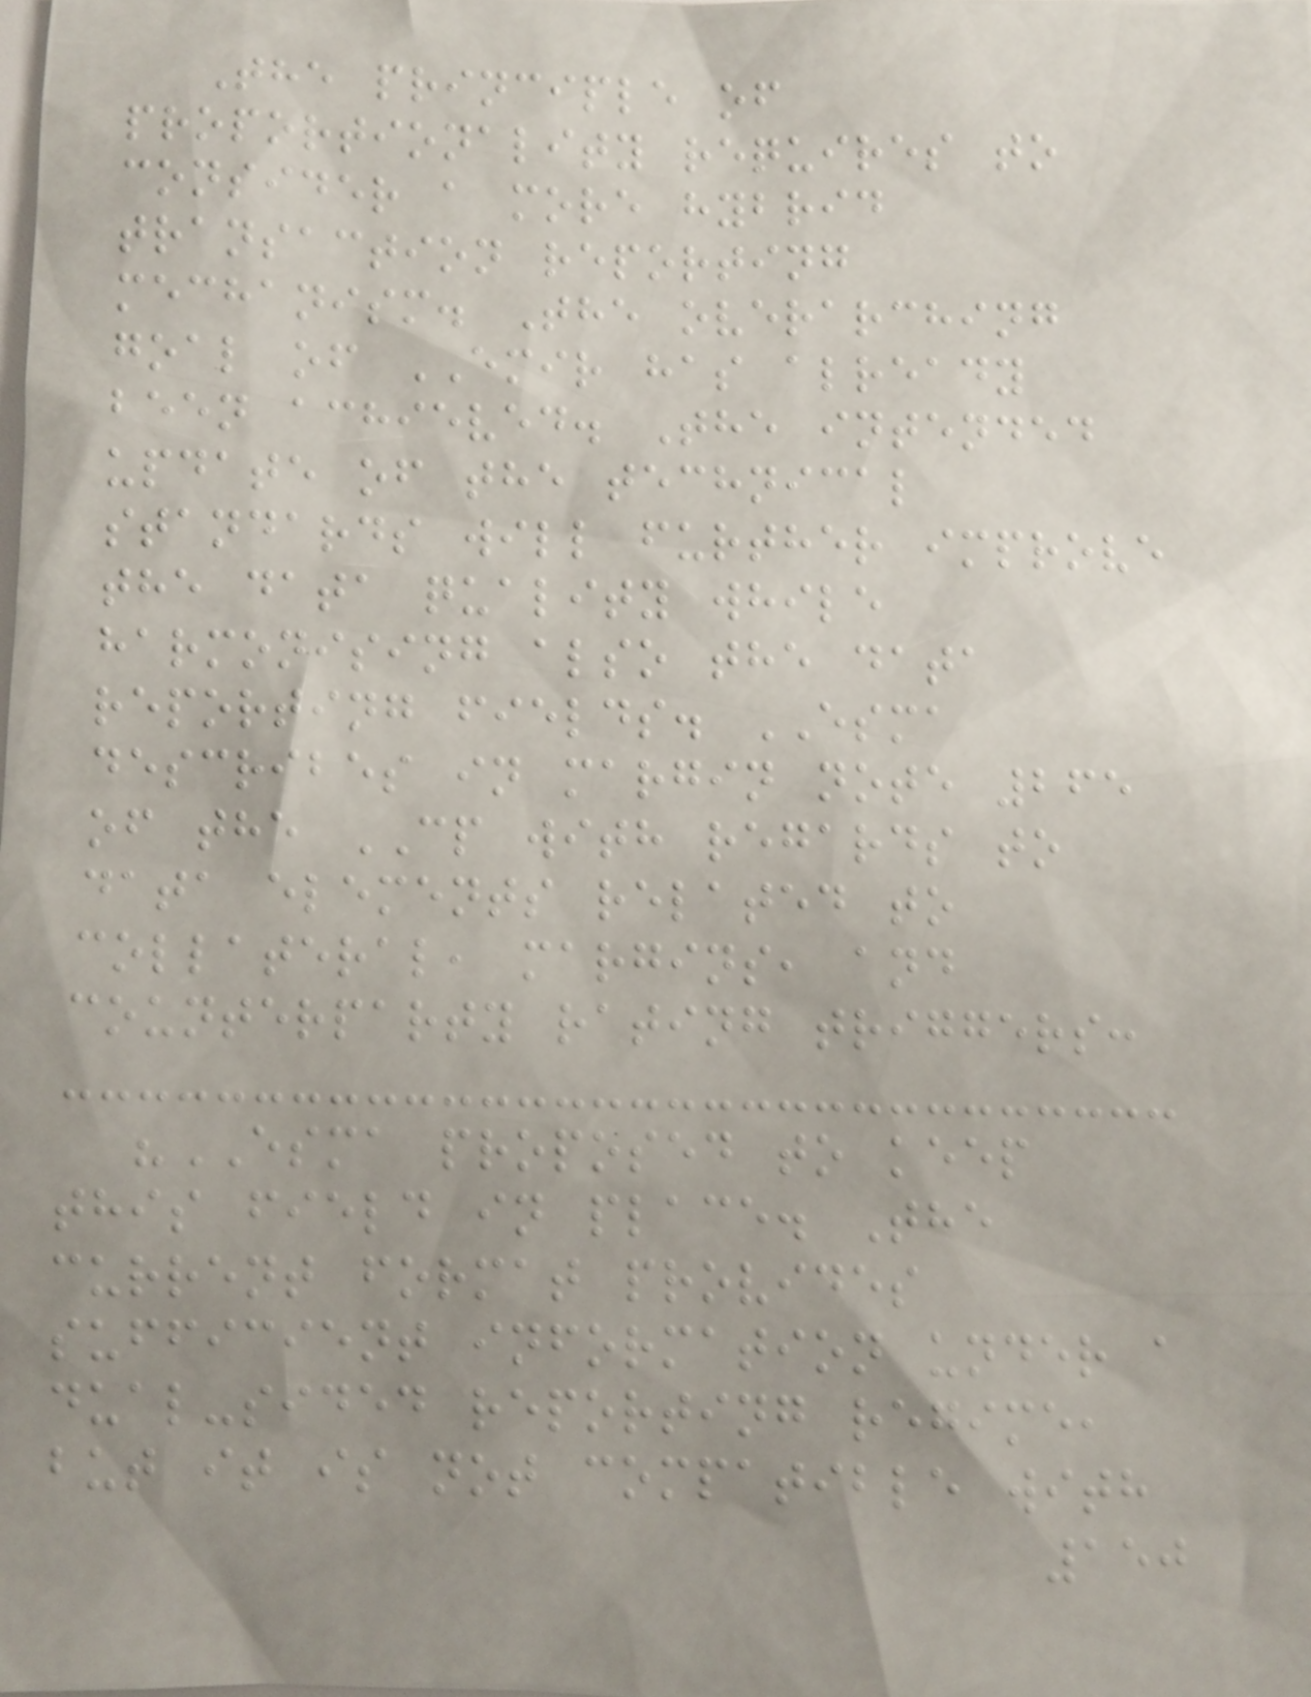The principle of
proportionality requires to
consider a more hybrid
transaction reporting
mechanism. The overarching
goal of EMIR has already
been achieved. The intended
update of the technical
standards will further improve
the data quality while
harmonising also the data
reporting fields. ESMA
describes in margin note 265
of the CP with regards to
data elements related to
collateral, margins, and
counterparty rating triggers:
"ESMA proposed to keep
this field in place. The
current format provides
sufficient information under a
dual-sided reporting regime,
but it is not compatible with
150
